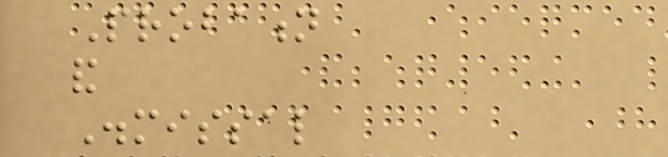Probation
and
Dismissal
